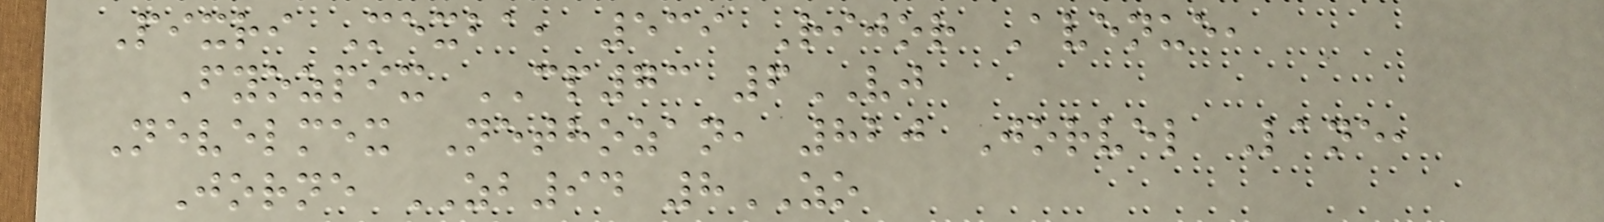Pixri Mexba, 539 Rijor Avenue,
Fyozpix CP73 6VJ
Nevelmex Nethozan, 820 Jorvel Lane,
Jorne ZB94 8ZO
